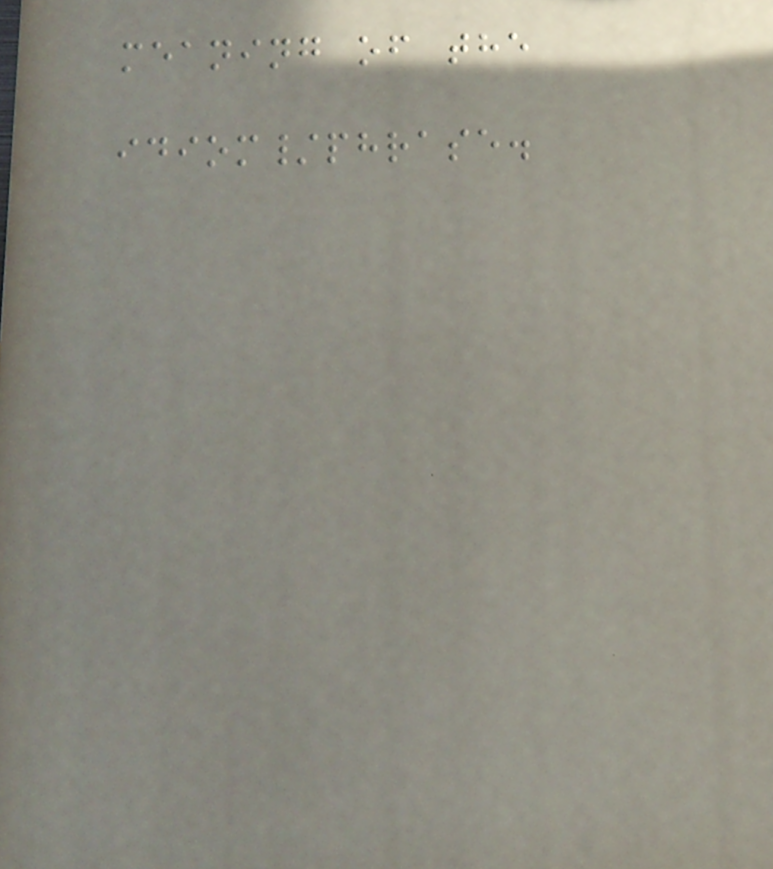meaning of the
idiom/phrase.
